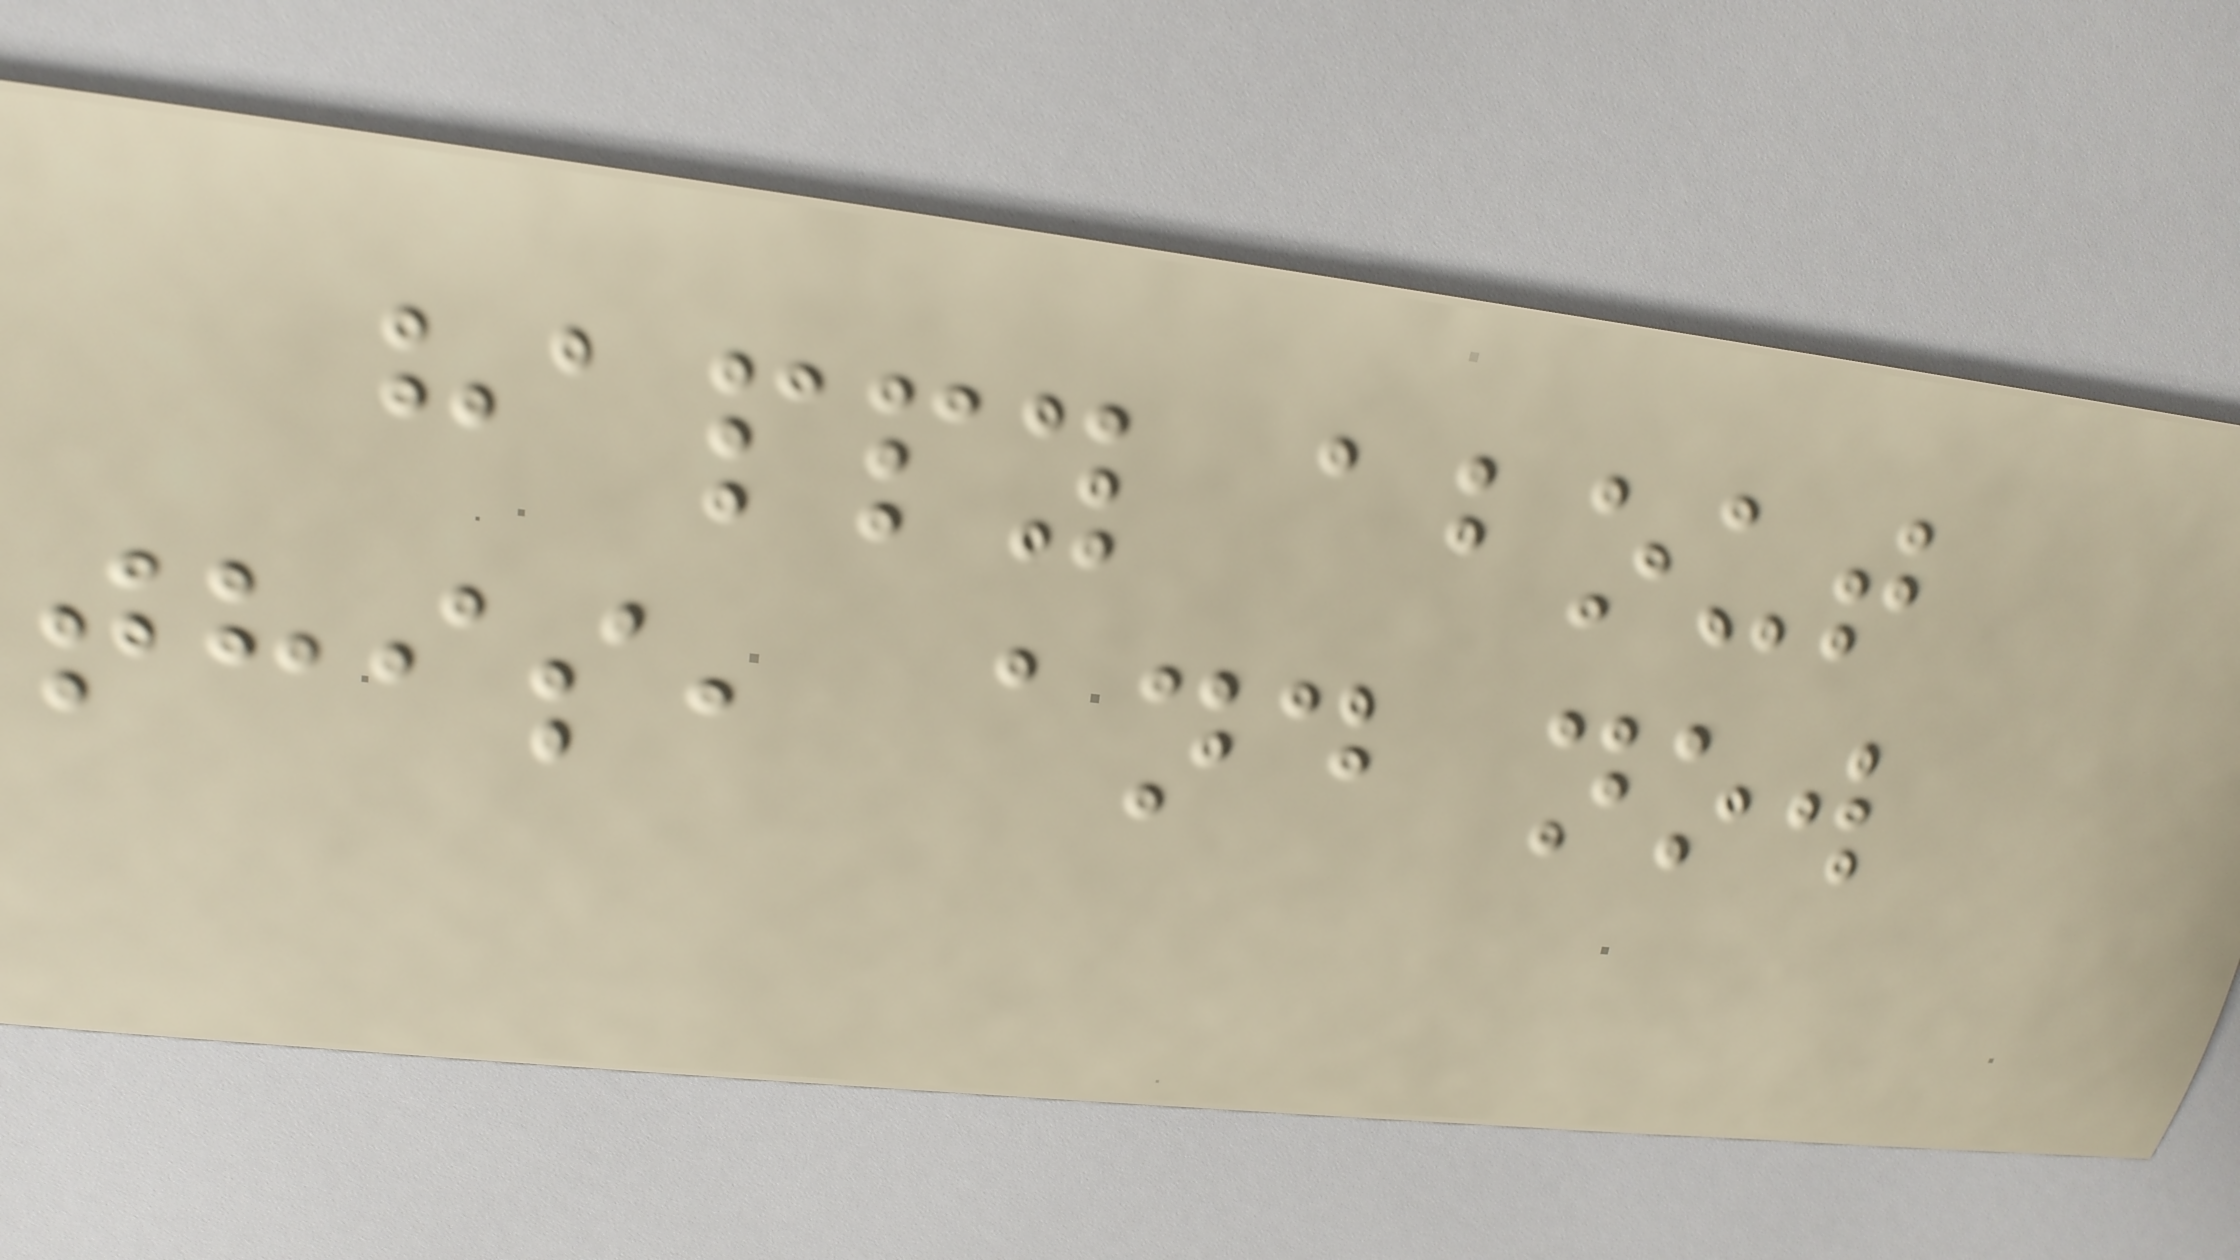happy about
this, and now
